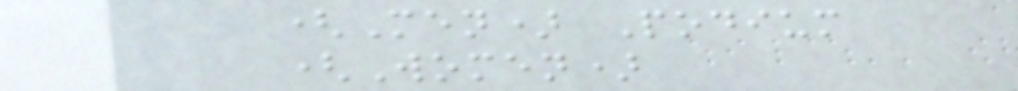(Men) Podium
(Women)
